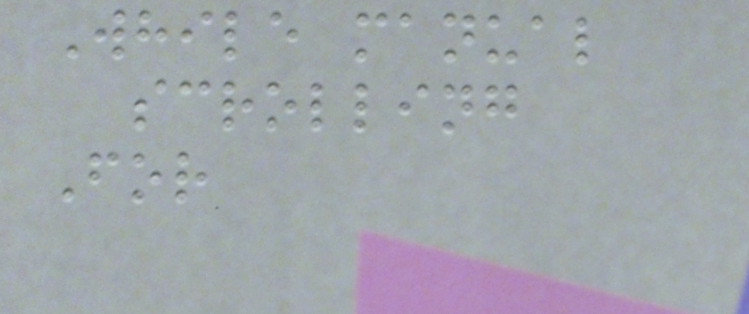While manual
scrolling
For
